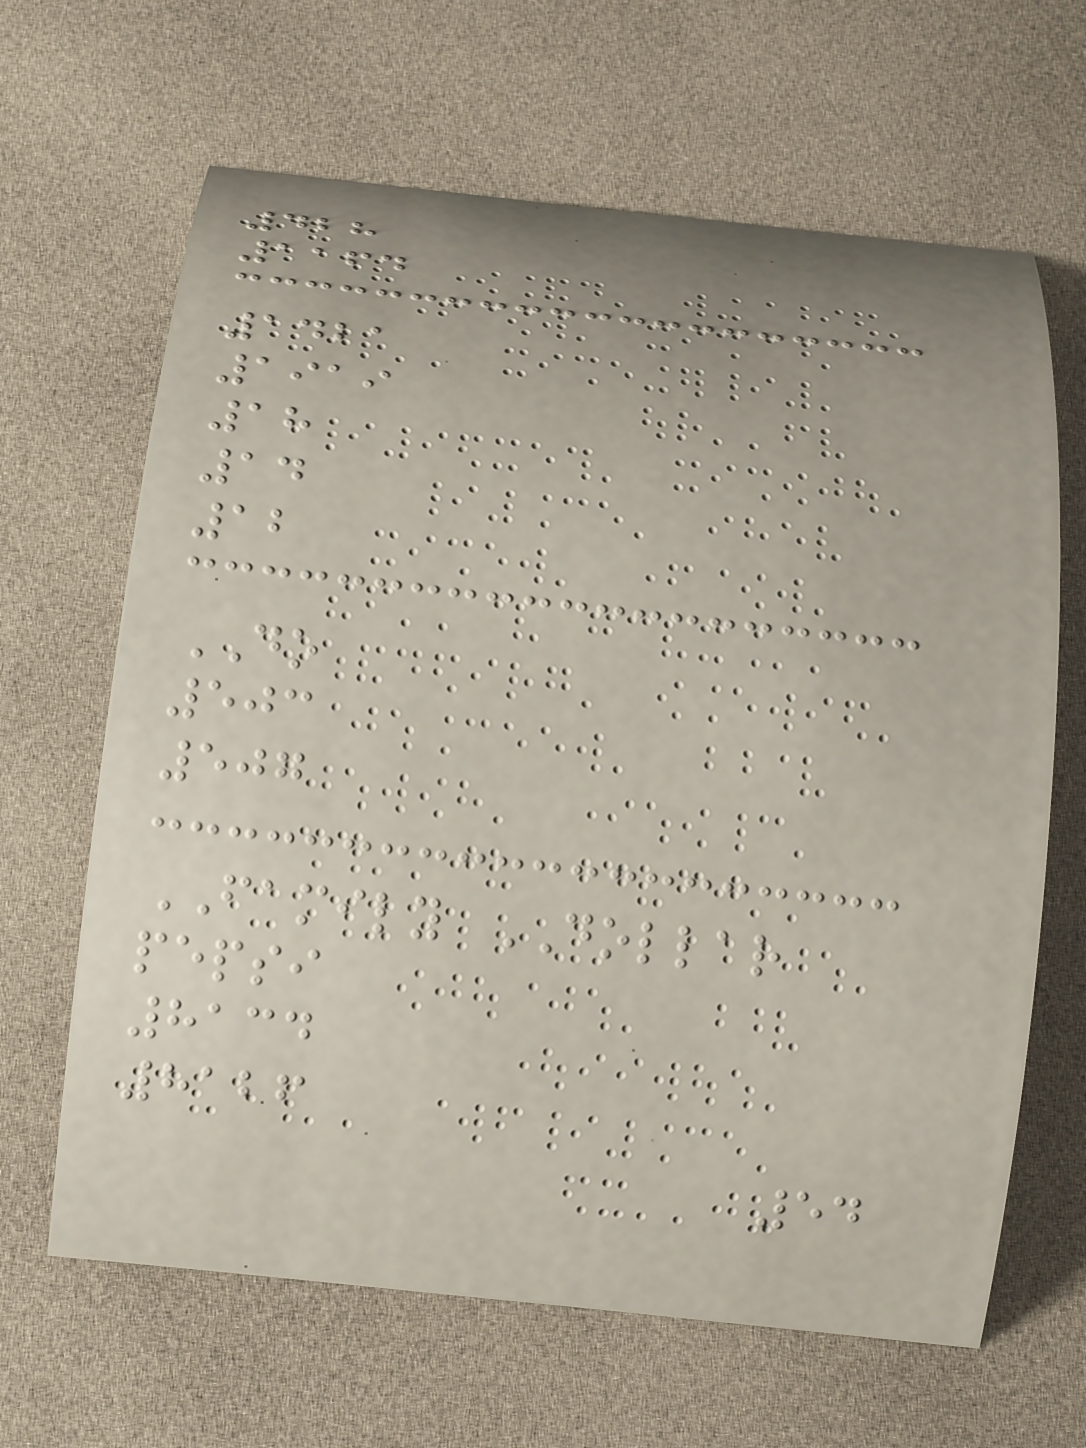428
1164
1421
1919
18
14
12
DO
503
507
FAMILY DOLLAR
pepsi
8134
8126
54
